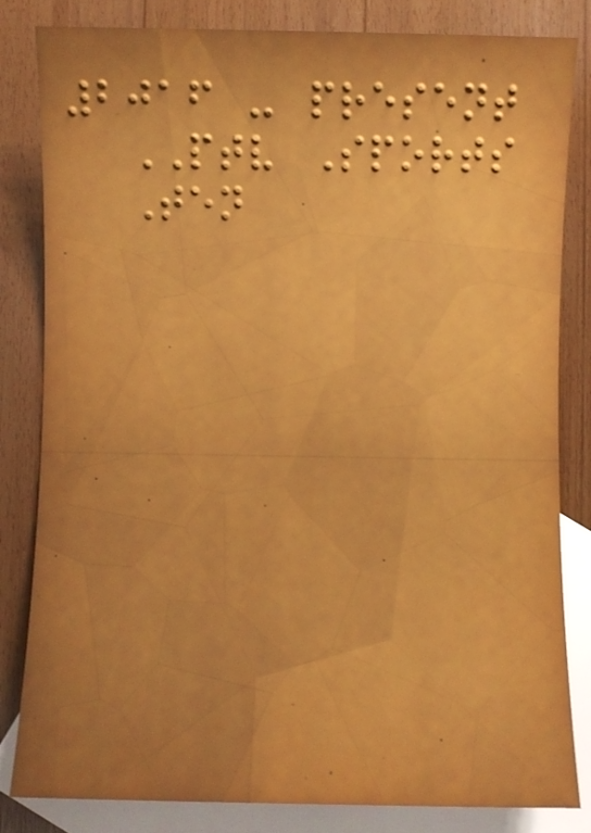2016 - present
PTV Sports
Ten
